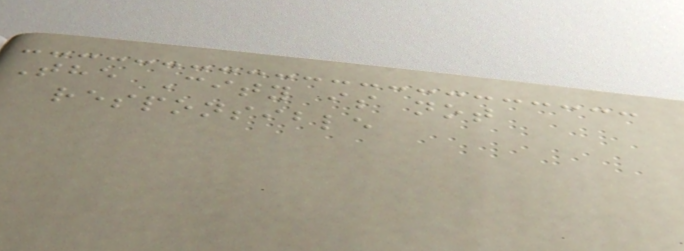The City is not
responsible
